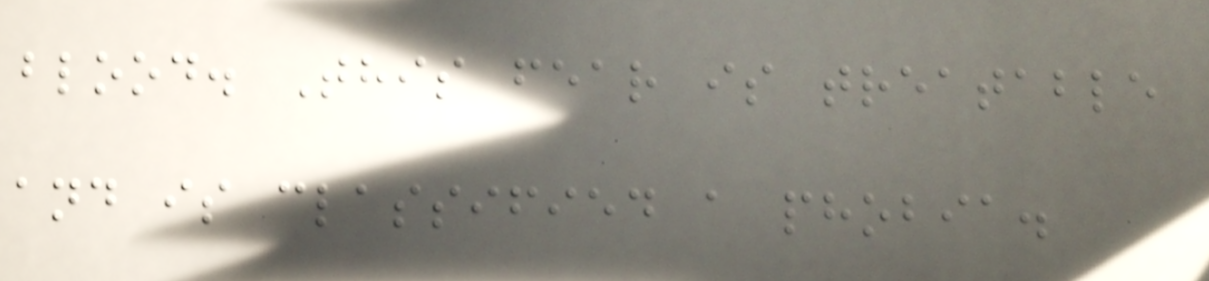blood. This fear is treatable
and is classified a phobia.
